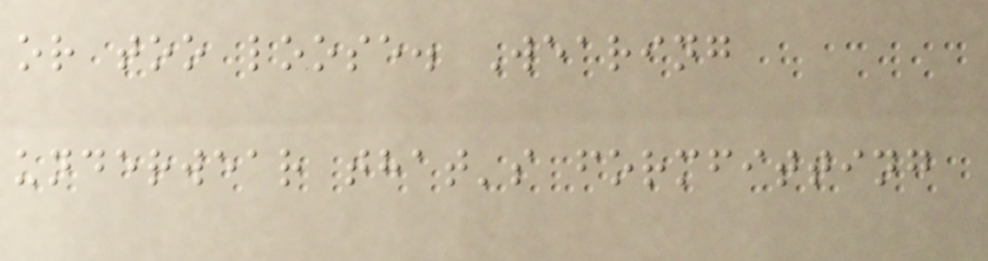or too loose. Wearing
underwear that's formfitting
